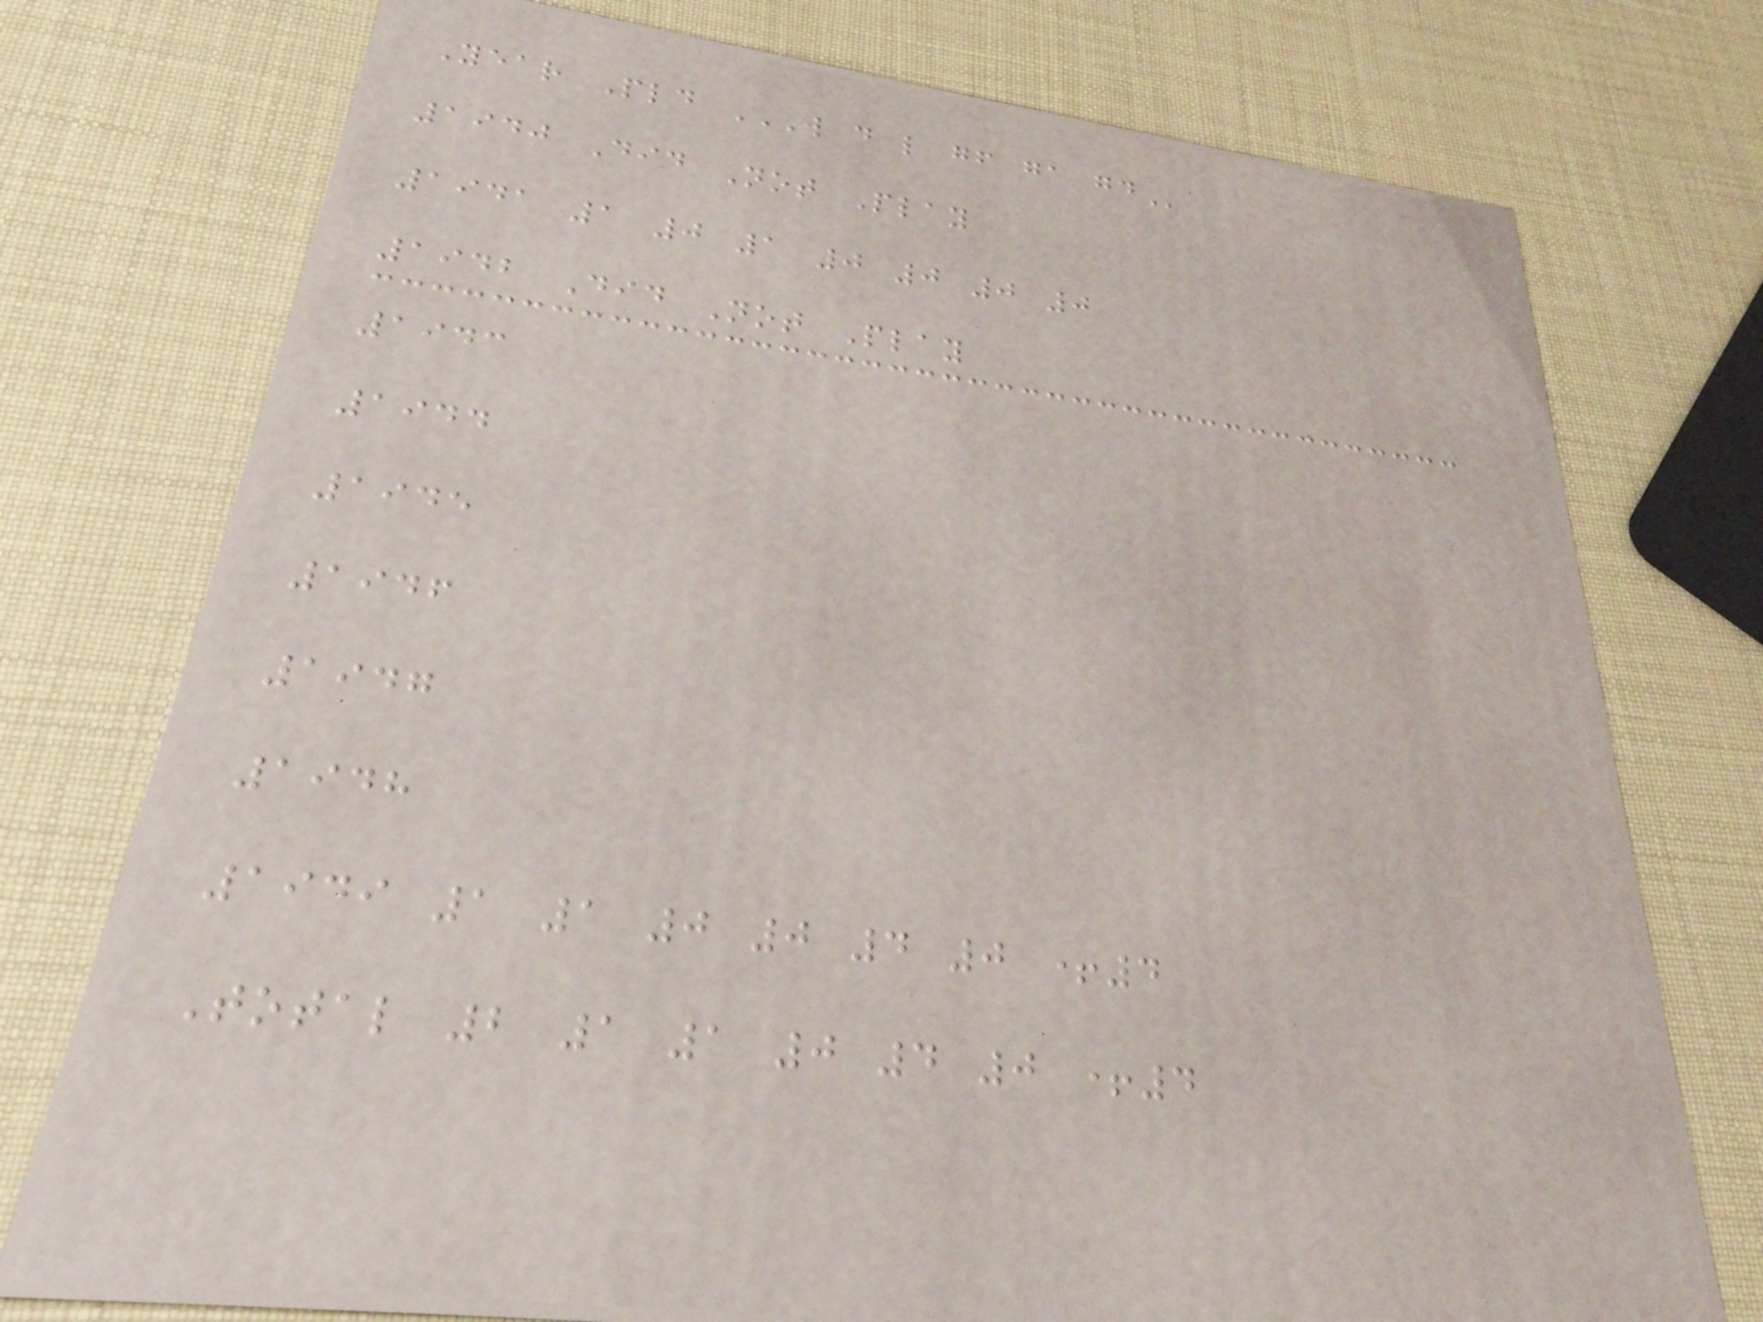Year Pld W D L GF GA GD
1940 Did Not Play
1941 1 0 1 0 0 0 0
1942 Did Not Play
1943
1944
1945
1946
1947
1948
1949 1 1 0 0 4 0 +4
Total 2 1 1 0 4 0 +4
